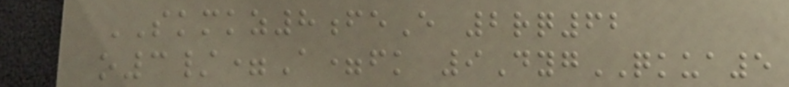SKMKZ8feE 2rq62
o3/=A=fk 9DygQKUA5
